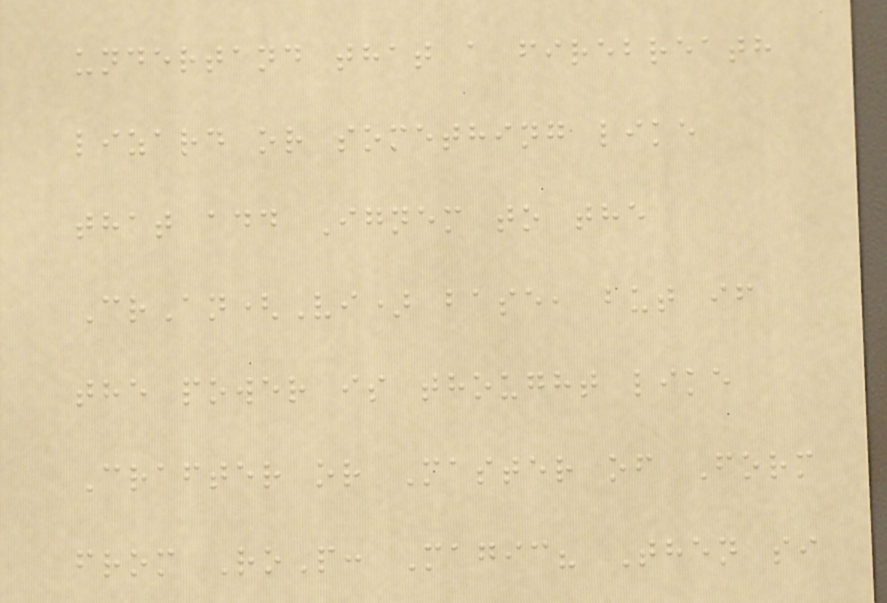undertand that a firebreath
lizard or something like
that add Ignem to the
CrAn(Vi) base, but if
the power is thought like
Crafter or Master of Form
from RoP: Magic? Then si
